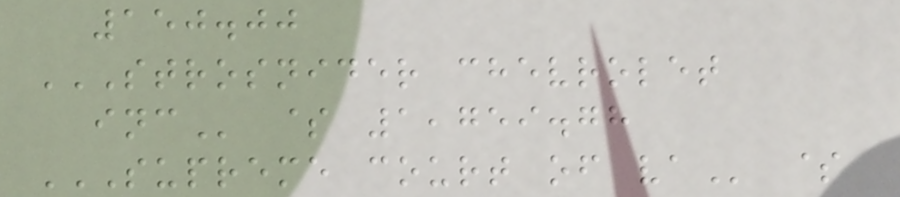150.00
STROSNIDER CHEVROLET
INC $ 1,759.78
SUPREME COURT OF VA $
